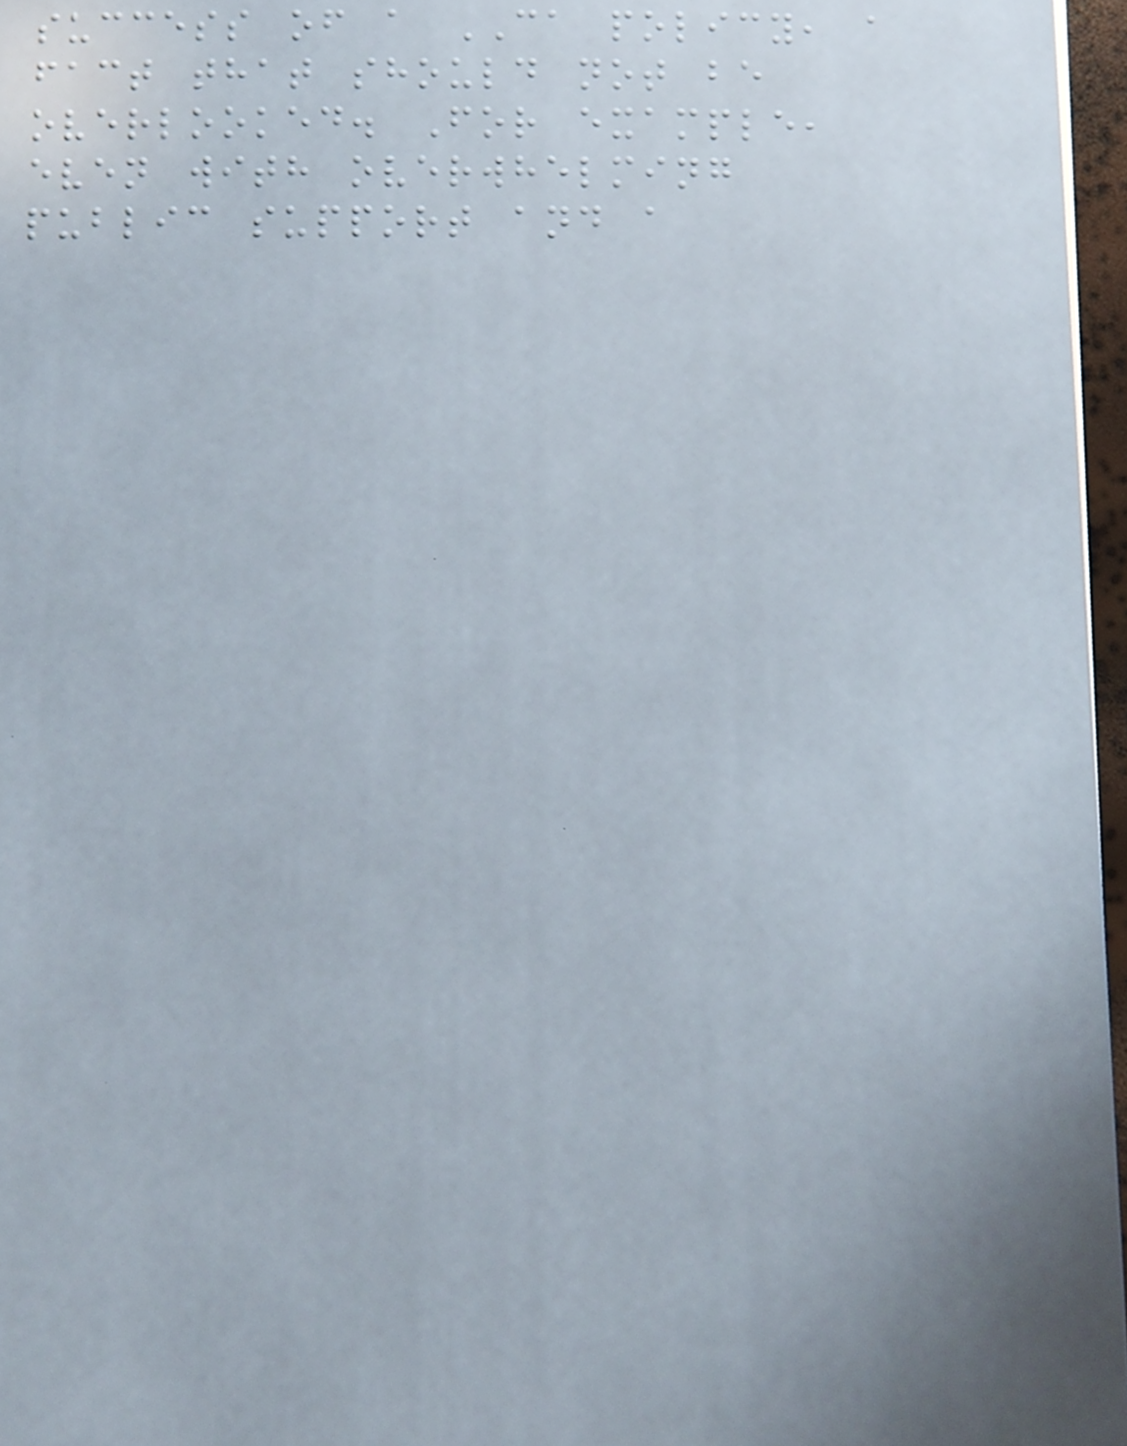success of a CA policy, a
fact that should not be
overlooked. For example,
even with overwhelming
public support and a
